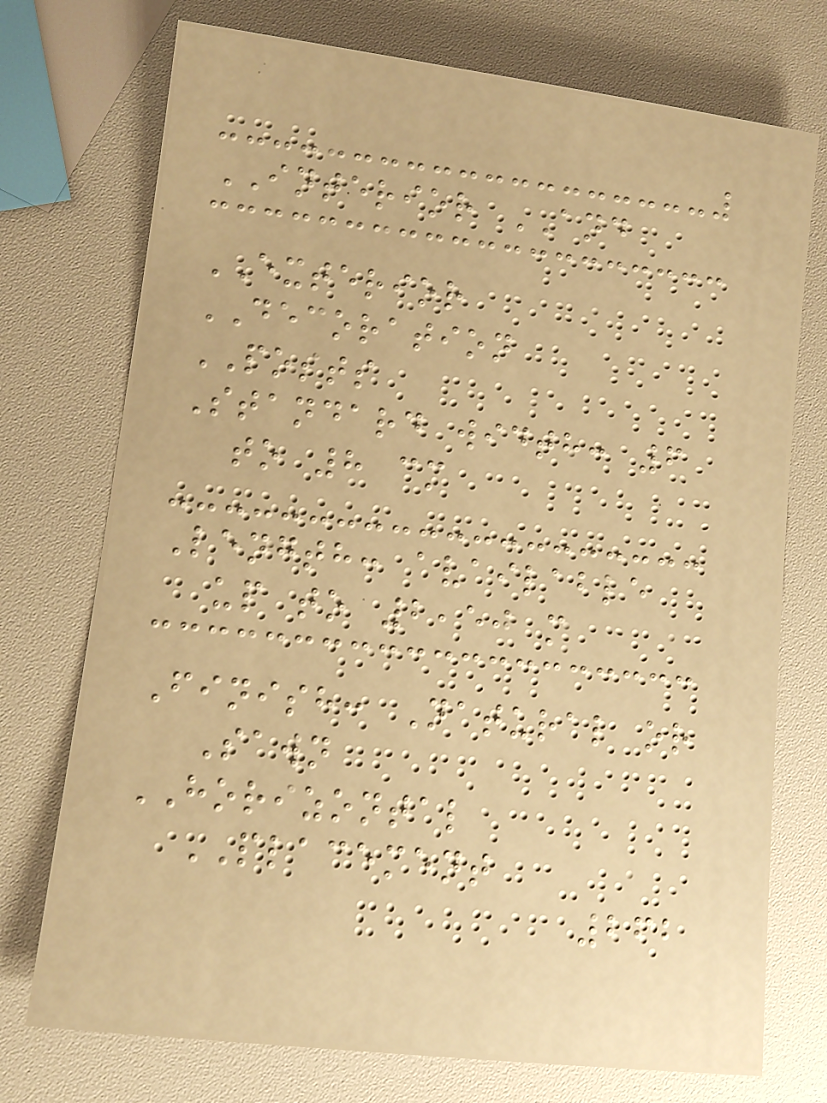INTERIOR AND
EXTERIOR
DECORATION
POSTS
Standard width: 6
to 8 cm
Length: available
up to 2,50 m
Finish: Natural or
Sawn
HORIZONTAL
PLACEMENT
262
